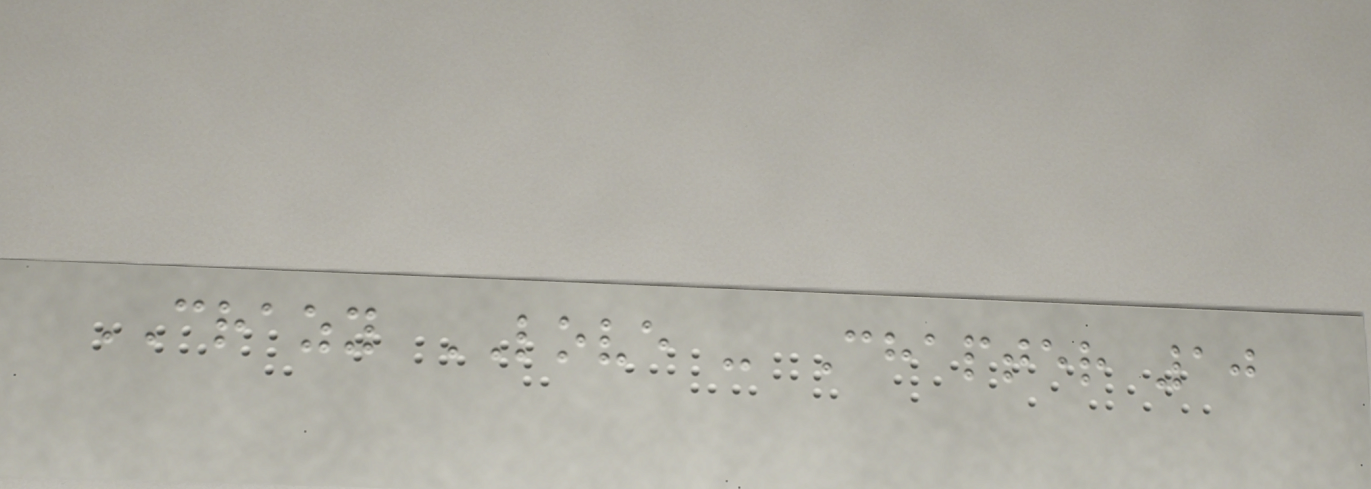CRAZY LOVE - Chapter 10
